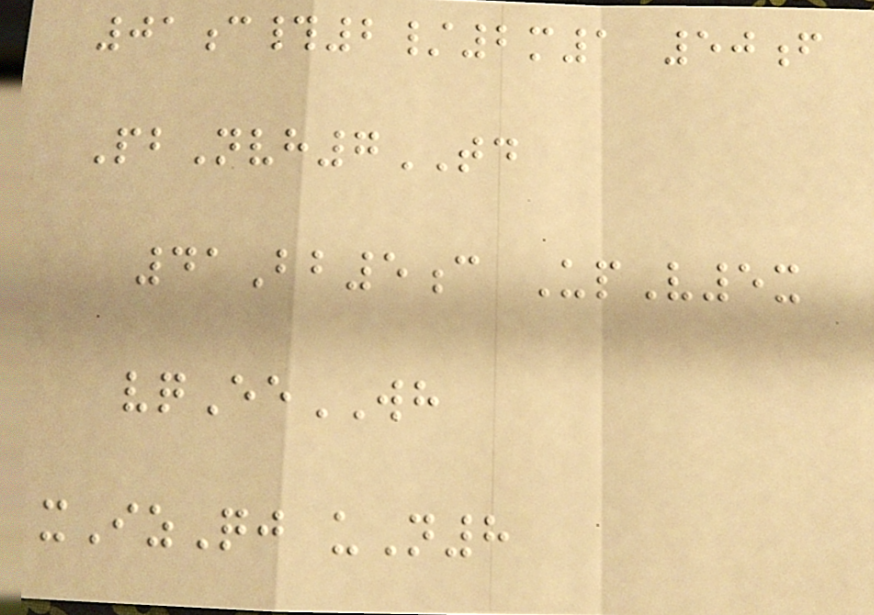01c#2/2m1 50f
PbNvh7TD
41Bb5c UpV5x
vqEeWH
xIzQj uN8
